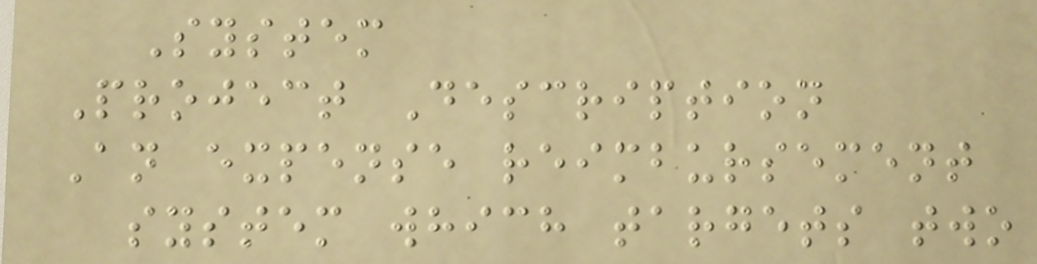System
Project Description
An expense reimbursement
system which targets two
